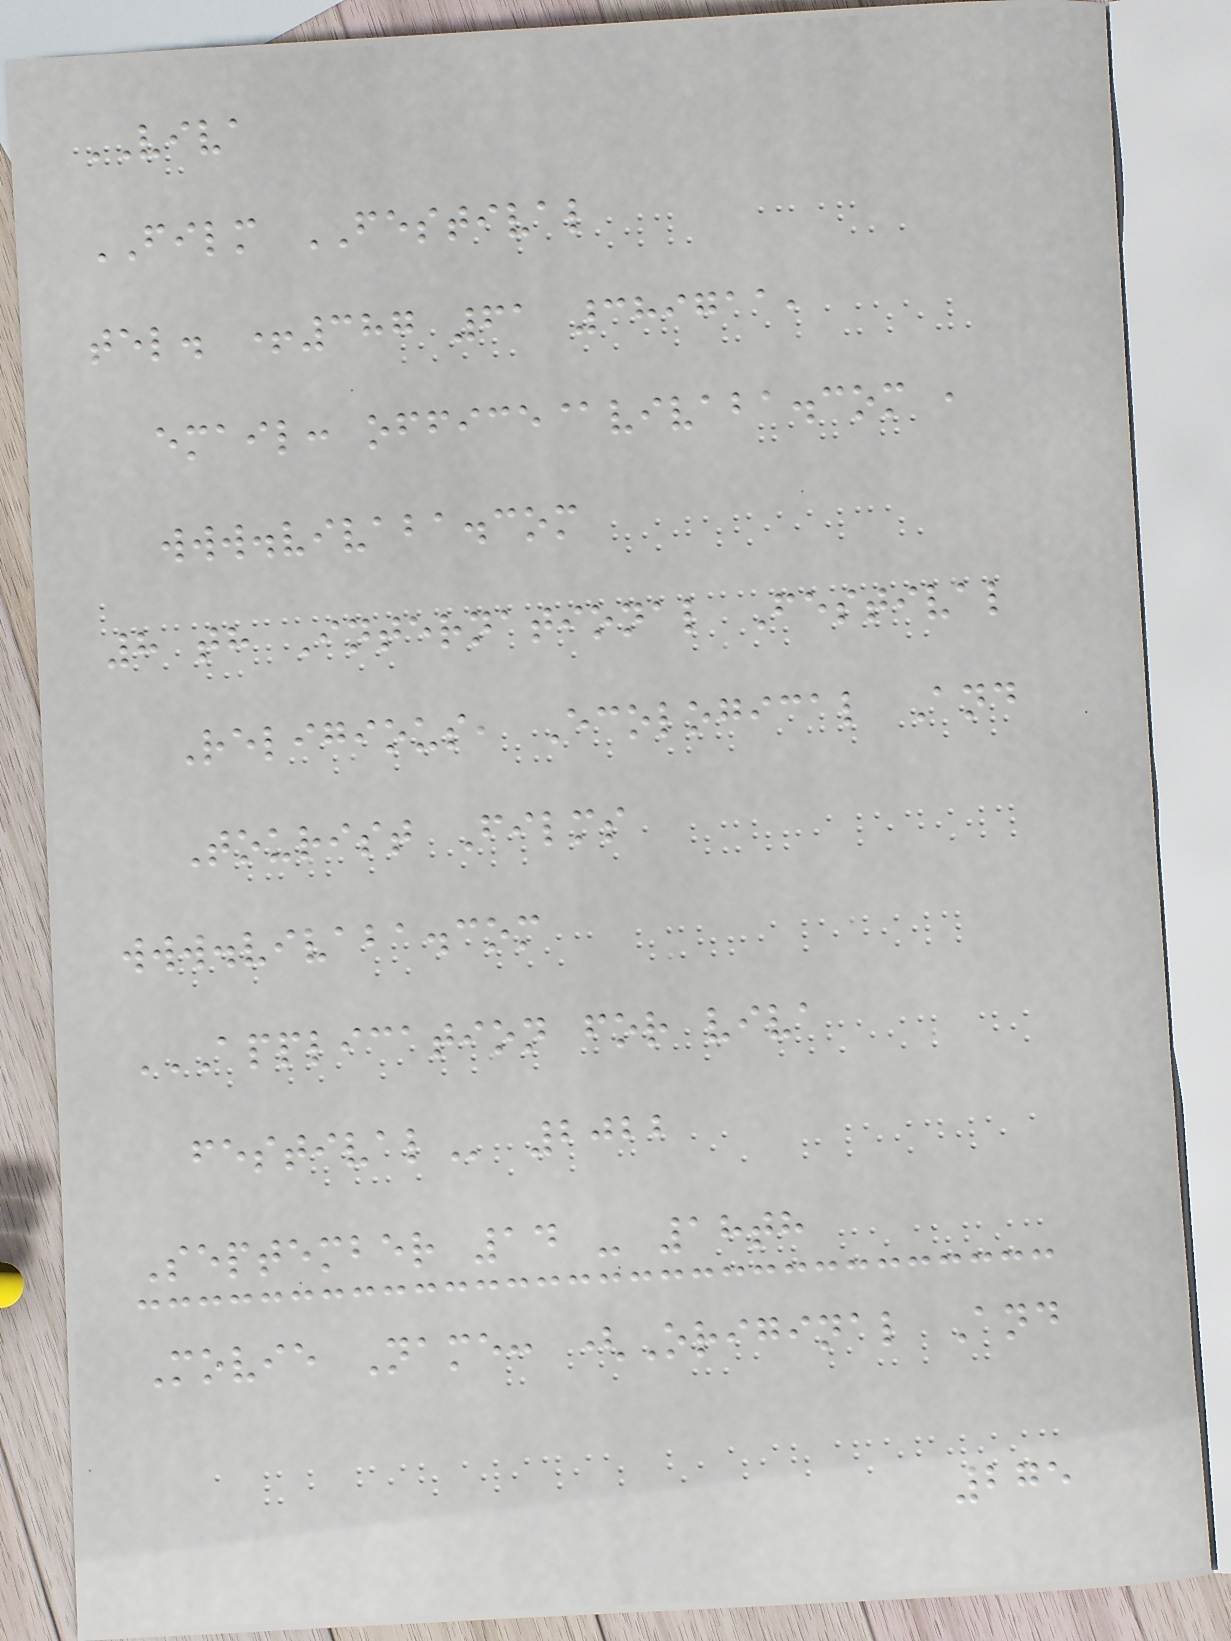VIVA
FILM FESTIVAL
tel. +387 61 389711,
email: office@vivaba.com ,
www.vivaba.com
8 th International Festival
Religious, Ecological And
Tourist Films
www.vivaba.com
APPLICATION FOR VIVA
FESTIVAL 2022
September 14 - 18th
Movie Name: (Original And
275
